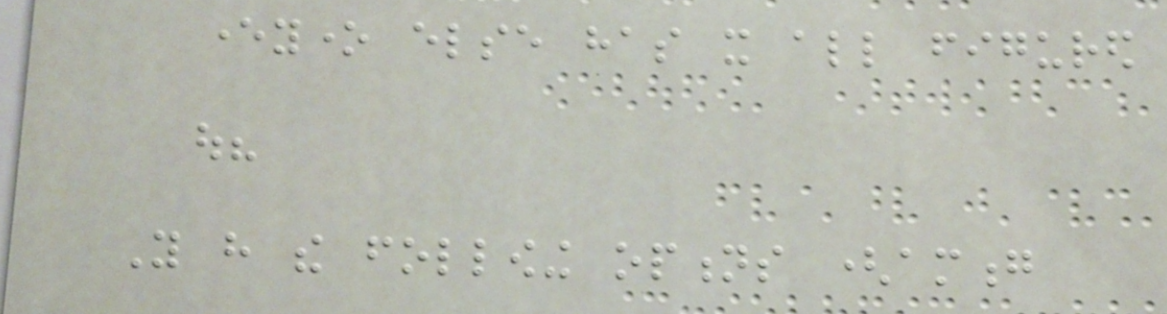everyone else has it all figured
out?
You have the following options (among
